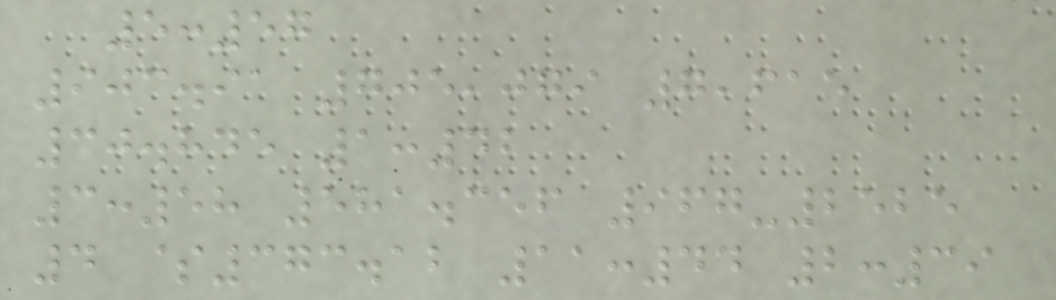5:57
903.91 705,079 7,615
30.845 1:42
3:58 581.356 967-2525
4 $373.12 11:44 2:39
